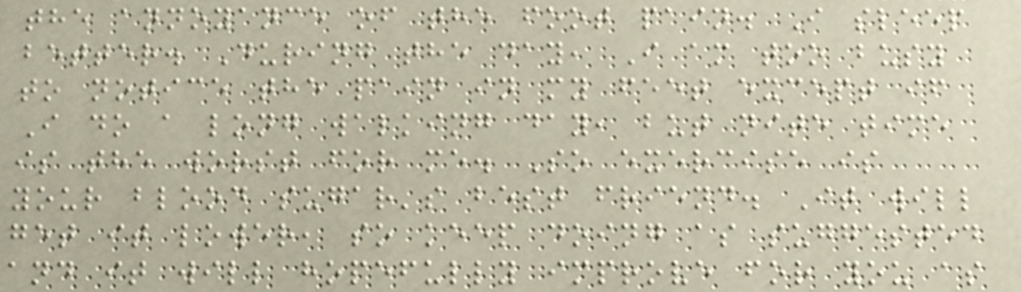the annoyance of the foot pain. I sleep
better. During the day, I am too busy
to notice the pain in my feet except if
I do a long walking day, but nite time
is the worst for me. So exercise is
your blood sugar's best friend. It will
get it lower, so keep doing as suggested
and it will hopefully improve for you as
